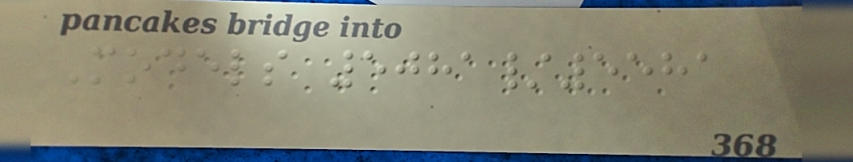Models 5081/5581
